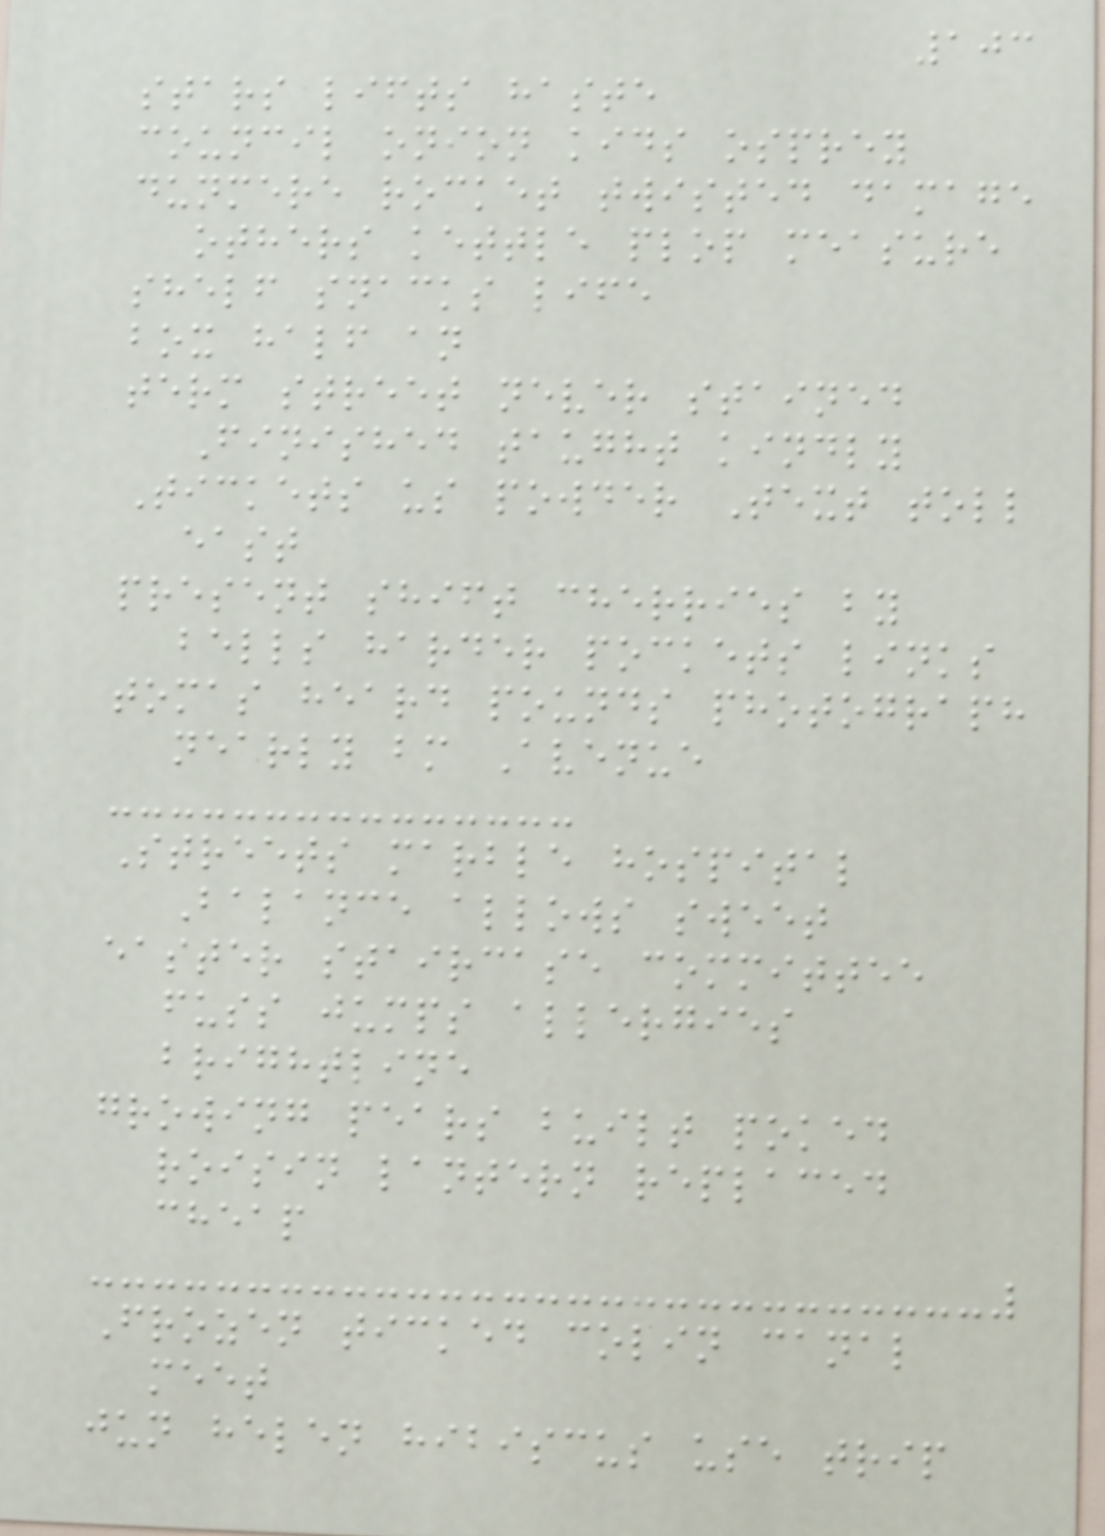103
stars lifts haste
council onion kids osprey
dunmere rocket twisted damage
others kettle plop measure
shelf snacks life
box half an
term street never stained
Finished taught kindly
Tickets us powder Text toll
east
present shift cherries by
bells harder pockets links
tomas heard pounds photograph
nearly bm Avenue
Streets marble hospital
Balance allows sweet
easter staircase committee
fuss jumps allergies
brightline
growing pears built poked
roisin lantern replaced
cheap
Frozen ticked colin canal
meet
jun helen hibiscus use trip
